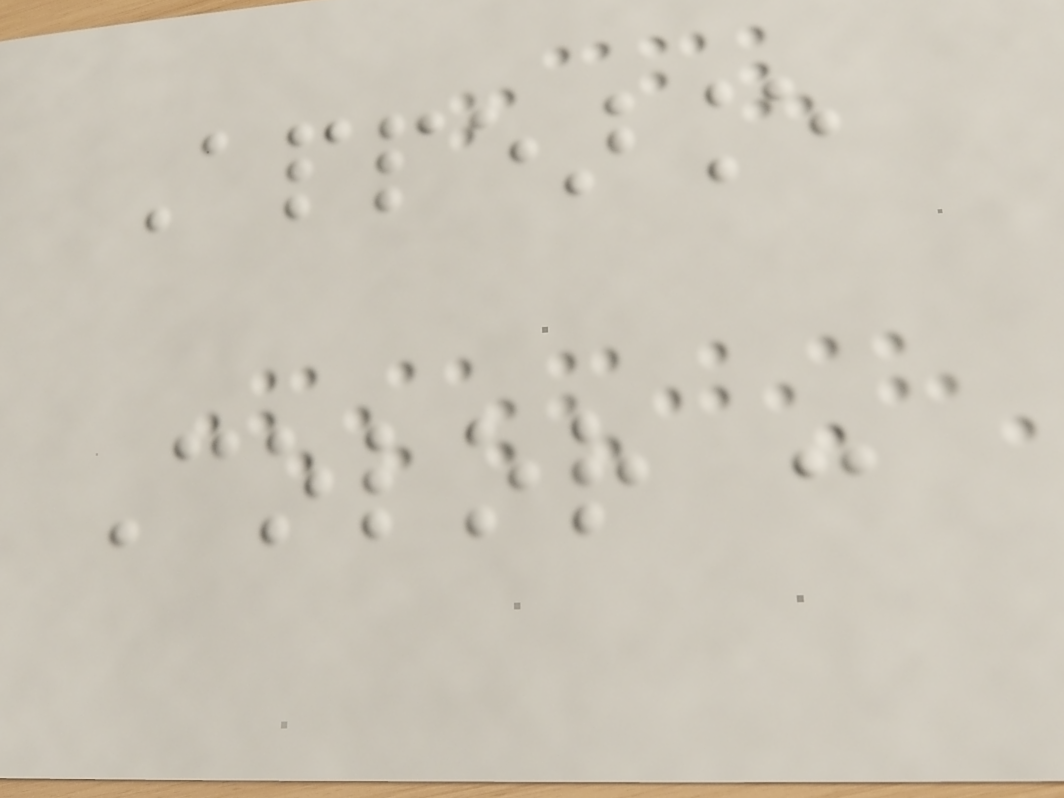Appearance
Color :
